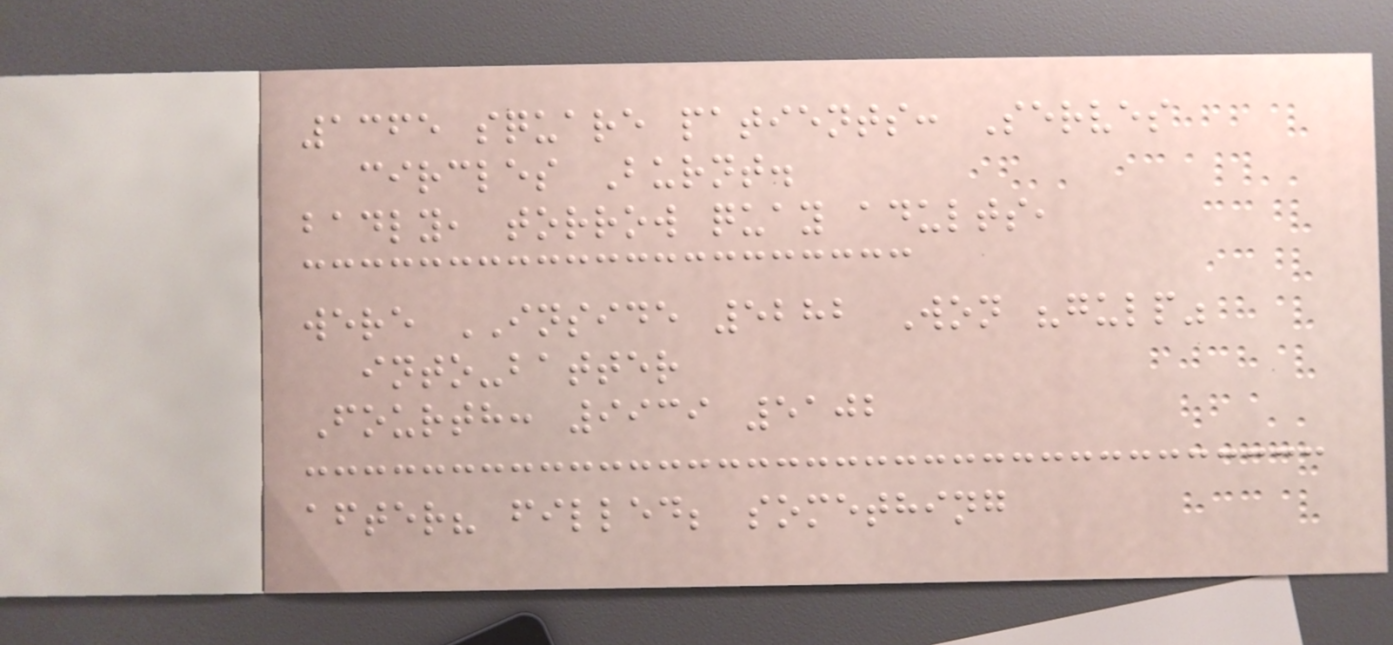1365 square patients: Serves
circles Burnt.
badly, torrow quay adults,
were INSIDE 5282 Won "gulp"
into-batter
Fourth: 9939 5102
after? filled; something
